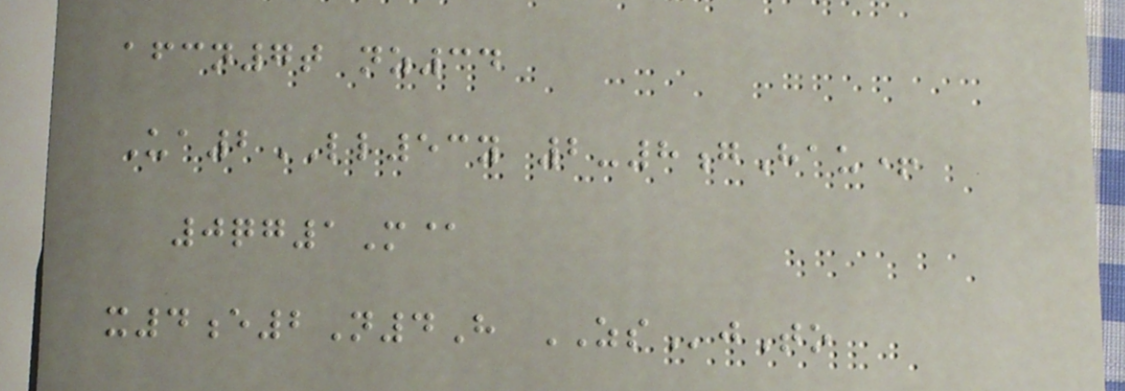afcn7t nz34
Ua2LL53y 2-8gHau+
0qg1M@
x4e2N4H ZSjTo
